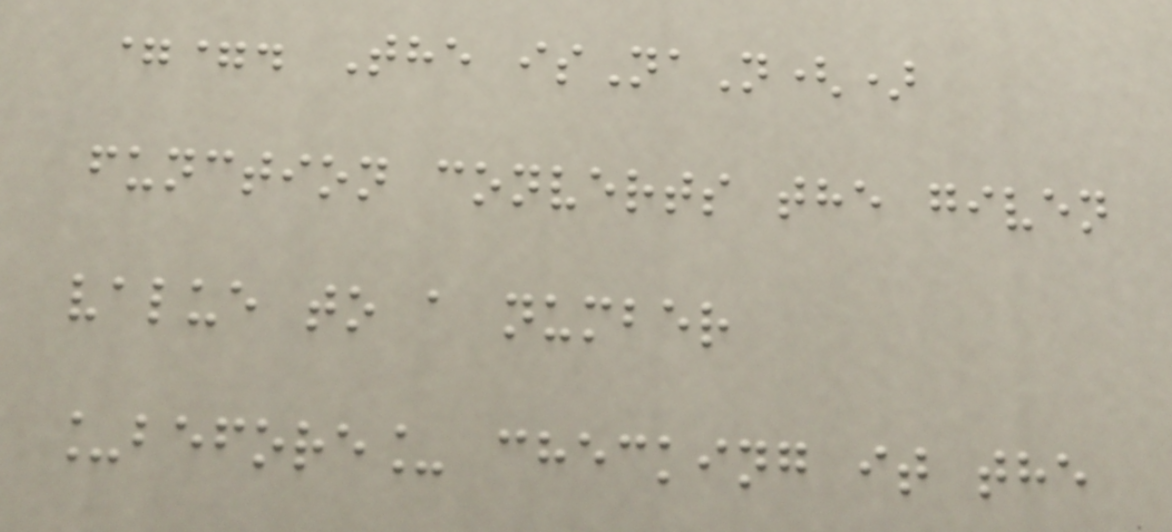==. The isNaN()
function converts the given
value to a number
_before_ checking it the
